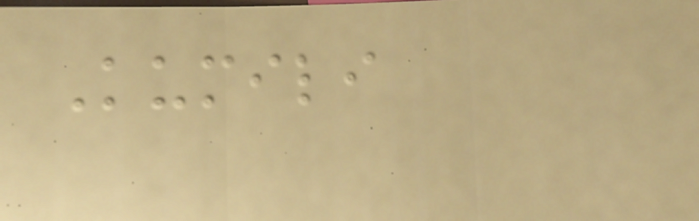Kumili
